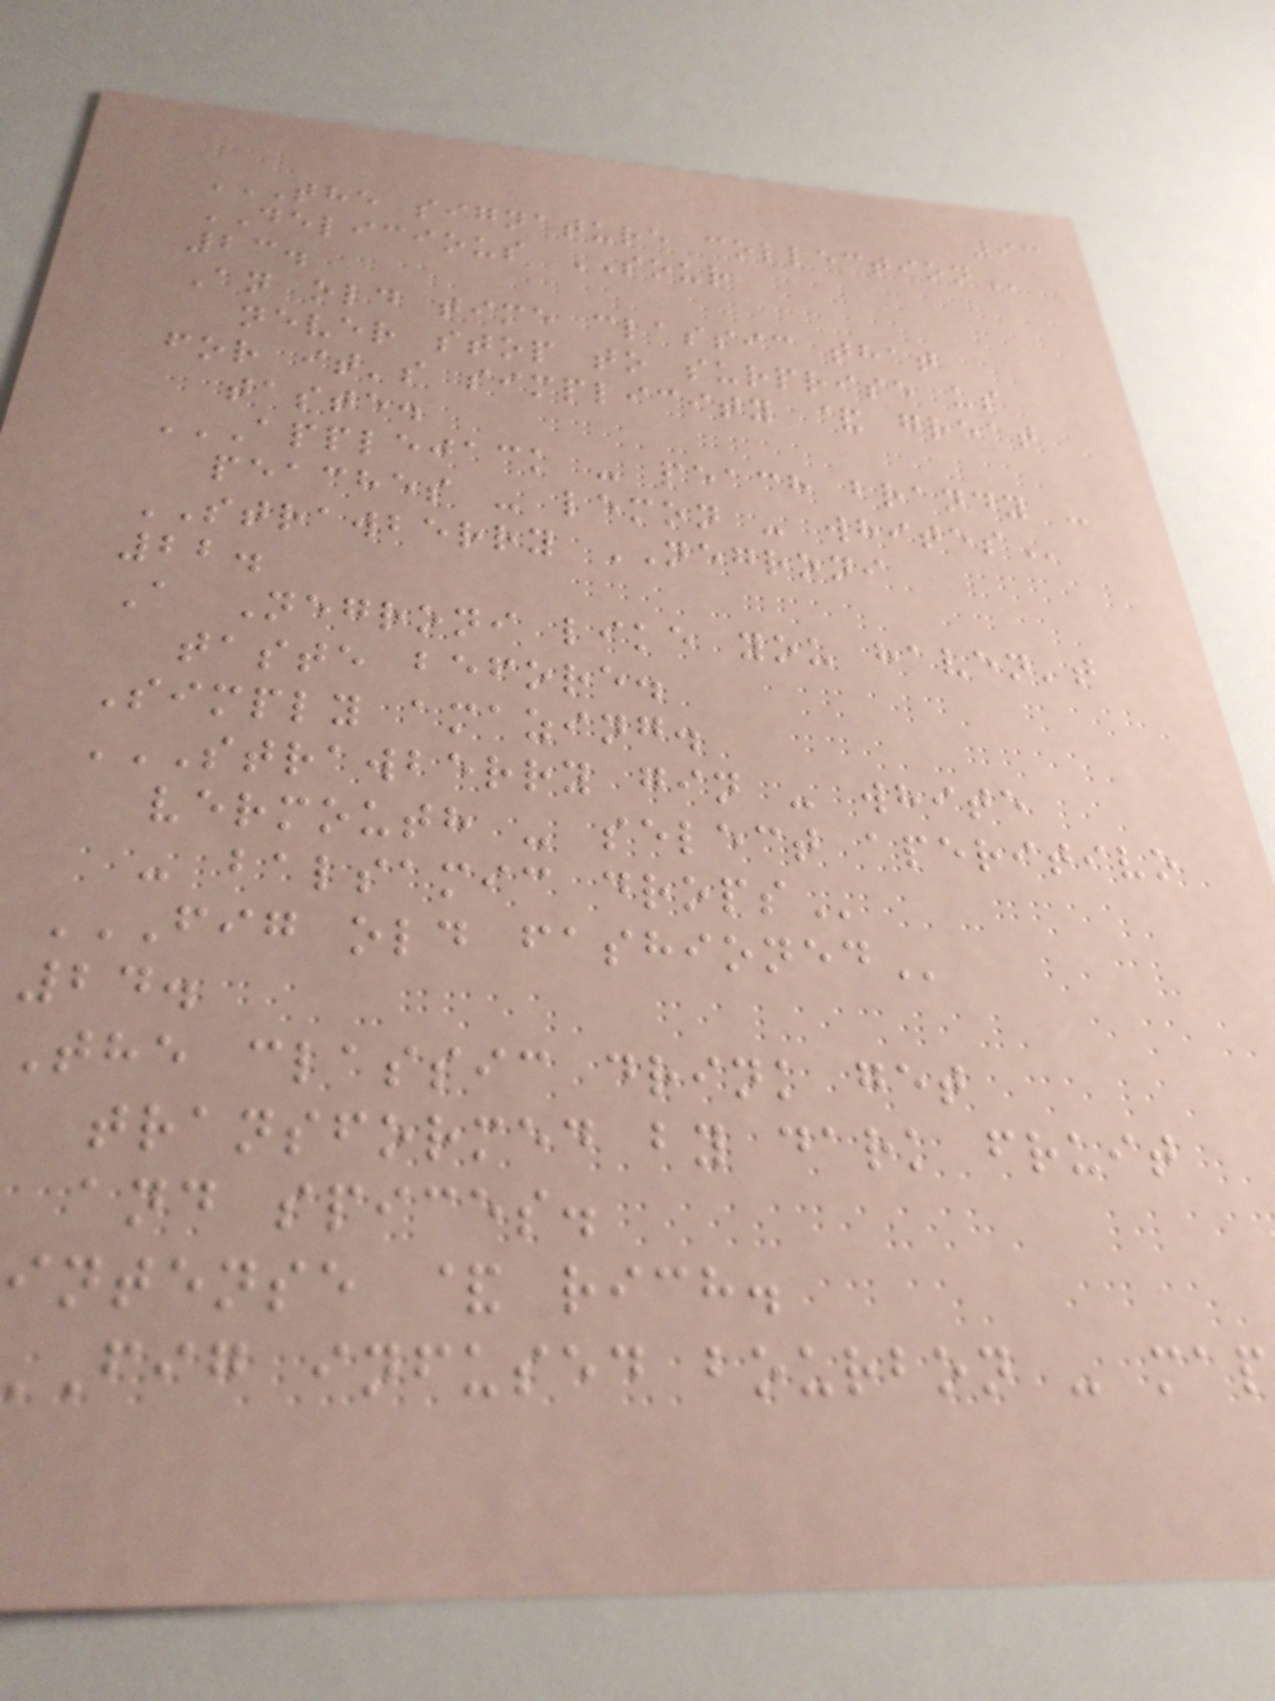93
THE SIGNATURE COLLECTION
DELICIOUS SOUR
23.
An old time classic that
never stop to surprise us
for it's simplicity & great
taste.
APPLEJACK - PEACH BRANDY -
peaches - lemon -
STRAWBERRY NEGRONI
22.
A Negroni like you haven't
taste before.
Simply amazing.
STRAWBERRY GIN - WHITE
vermouth - select aperitivo
- balsamic
FIG OLD FASHIONED
24.
The classic drink get
transformed by dark fruit
and spices.
intense & rich.
fig infused bourbon -
